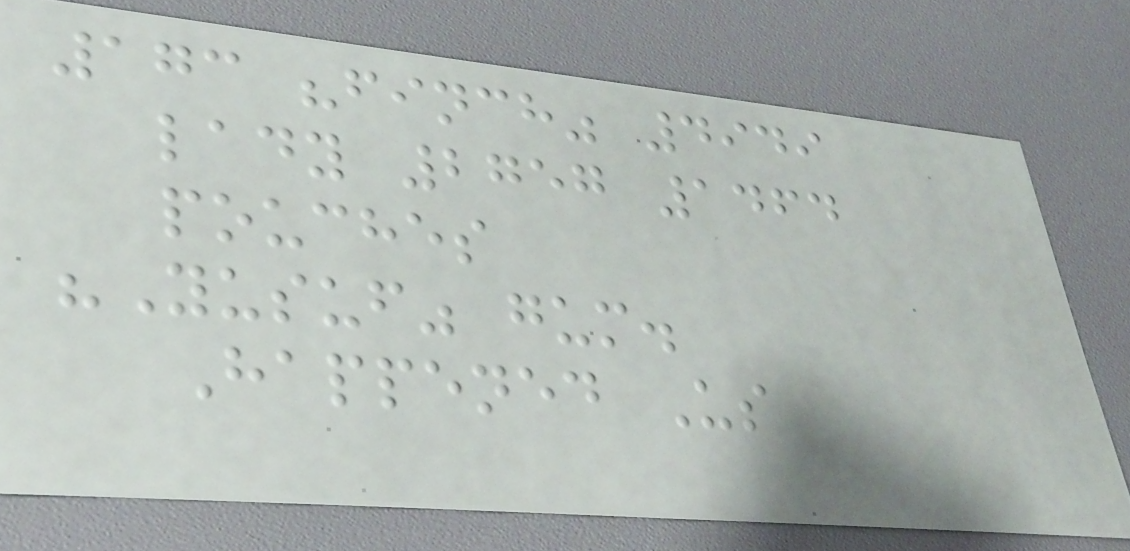173 "finch" 4949
lady 2757 1464
pouches
"Yusuf" gum.
Happened Us
